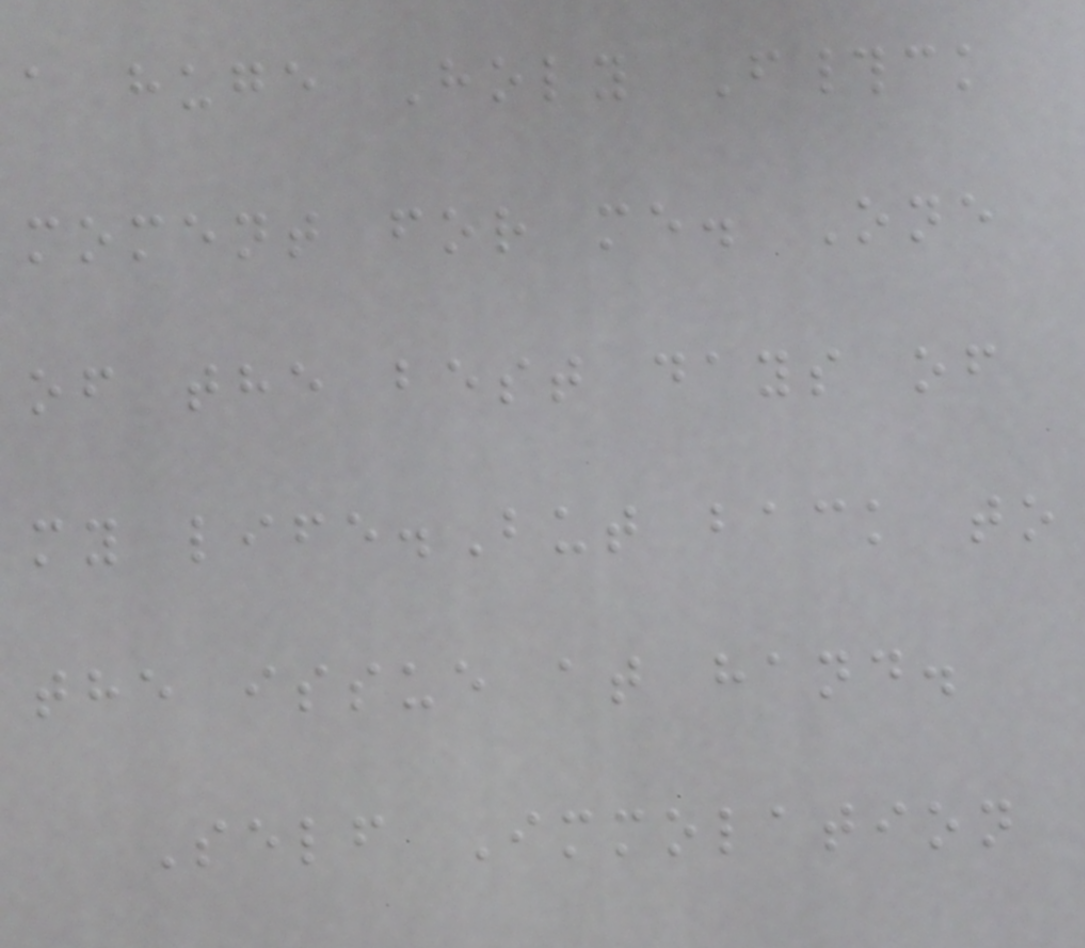a huge Holy F#ck
moment for me. One
of the best days of
my life.But back to
the issue at hand.
Self Immolation
